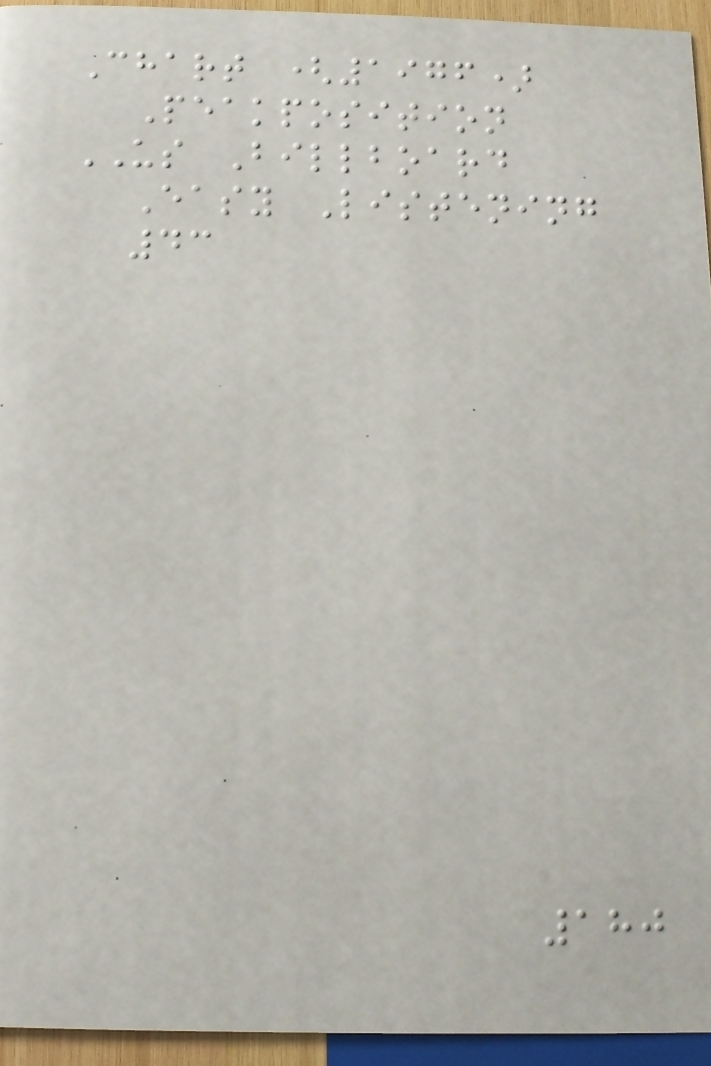Chart (1976)
Peakposition
US Billboard
Easy Listening
43
180
